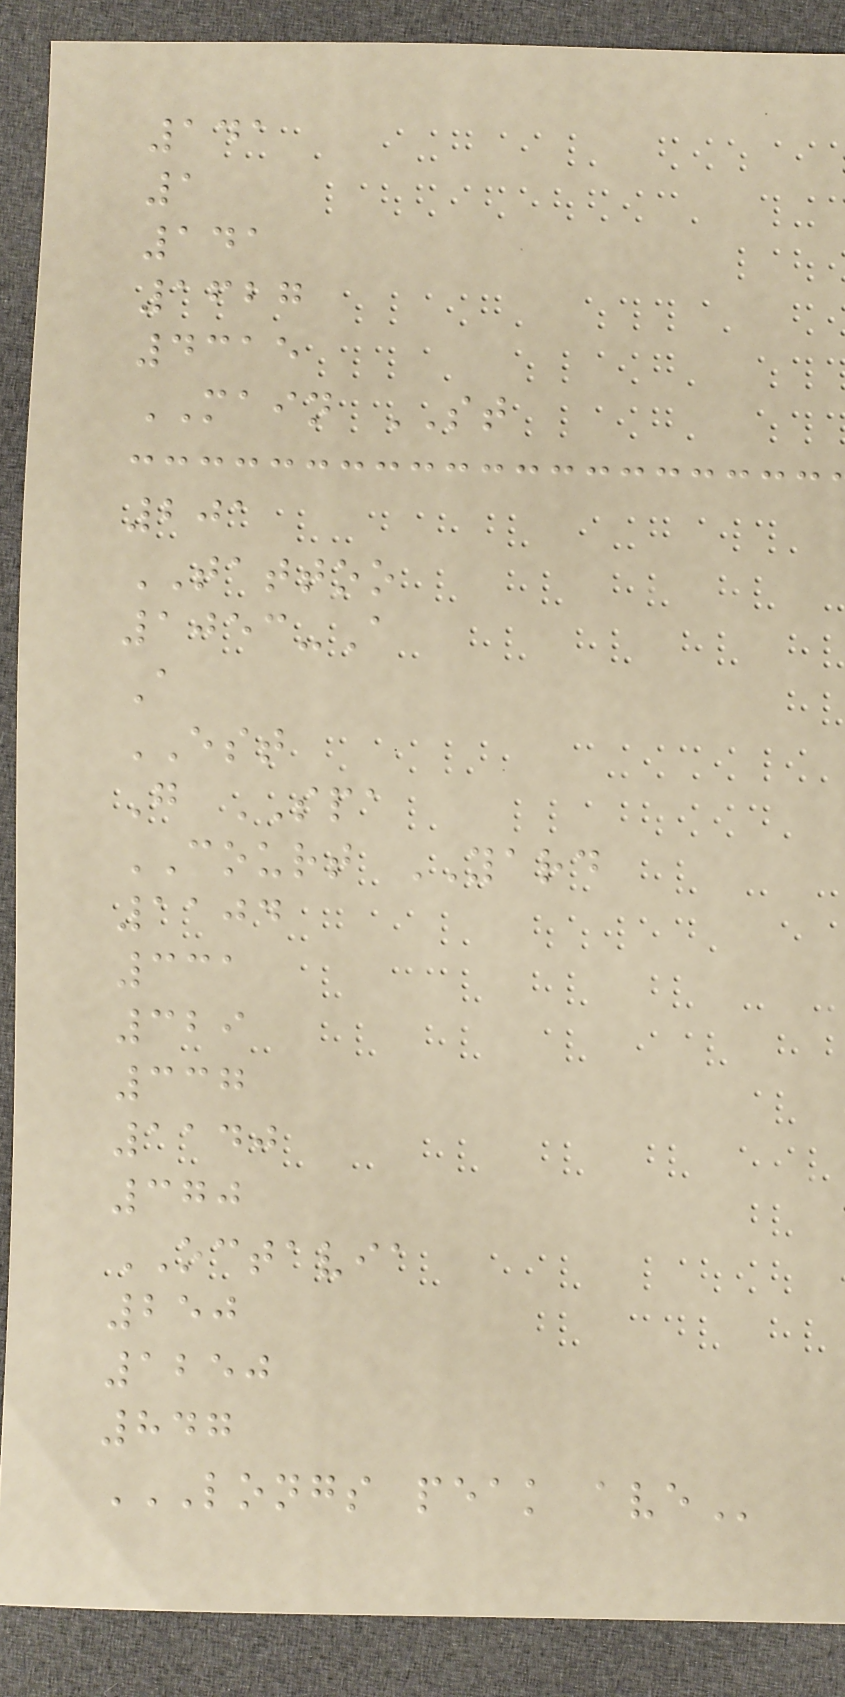141
1
141
1627
4315
MAIN ST
201
TATTOO
1053-A
A
EST
G SPA
COURT YARD
1104
331
329
337
1140
370
OCTAVIA
250
1250
847
LONGS PEAK AVE
